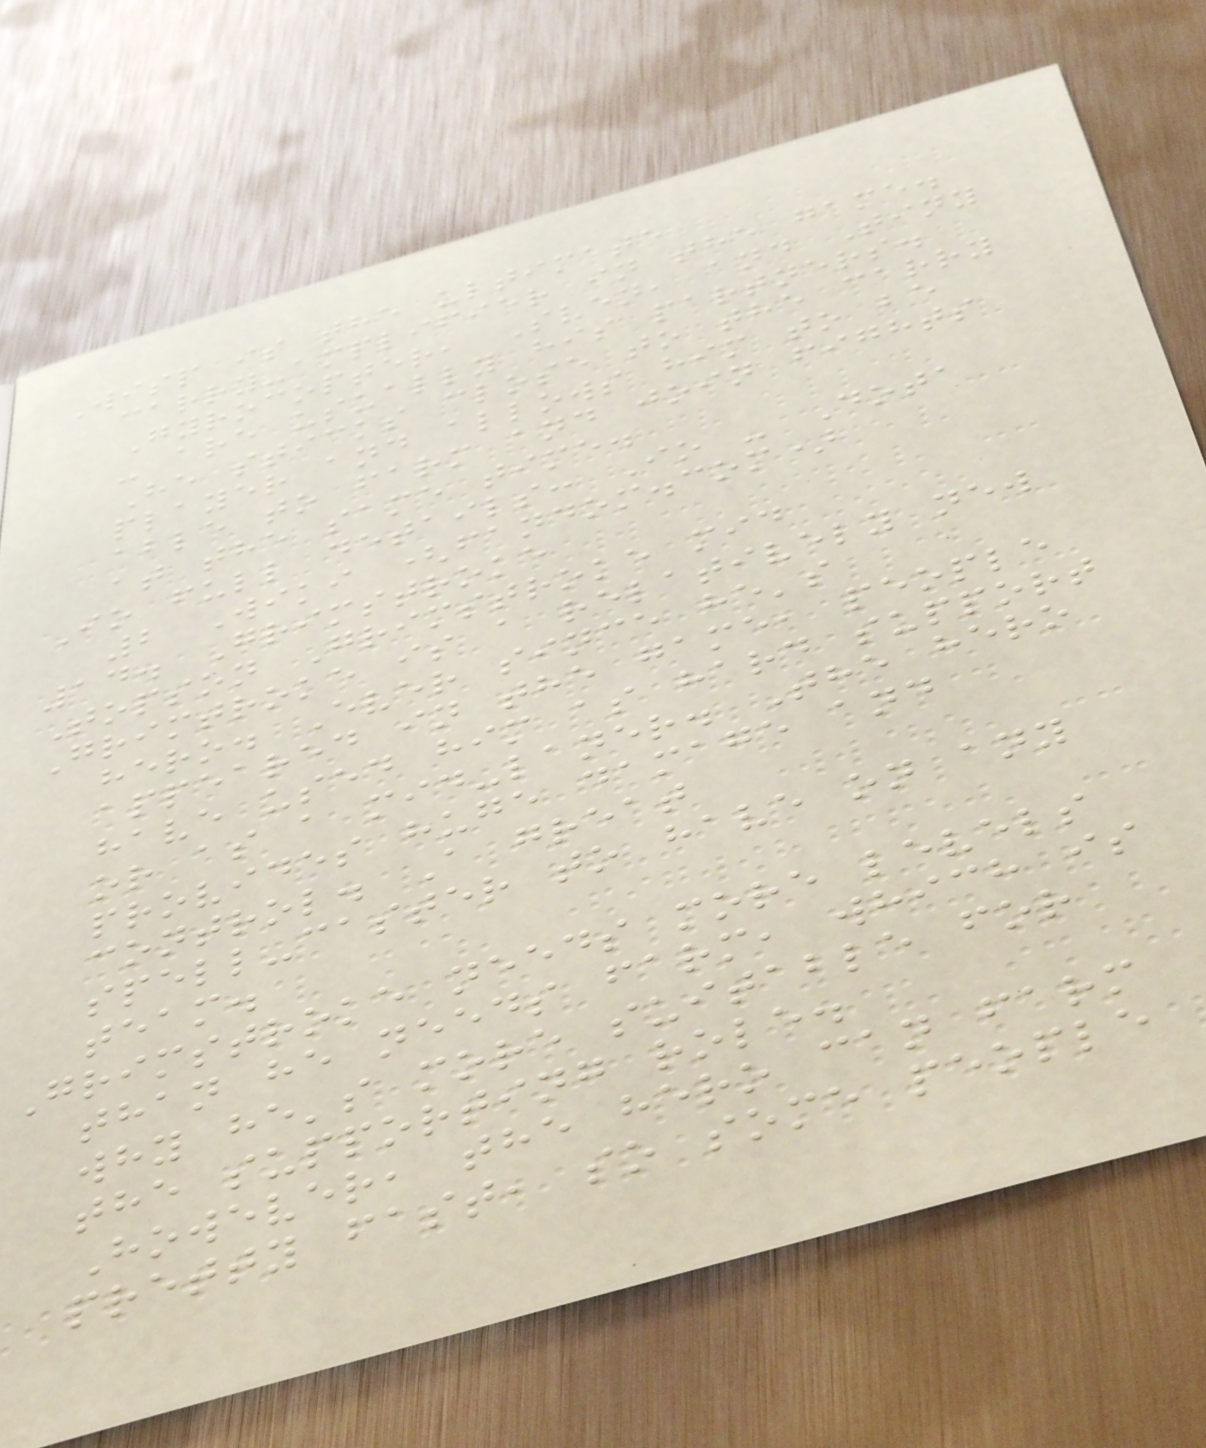Wisp is the ultimate
carry-amplifier in the game.
Gyrocopter, Sven, and Tiny
- are usually his partners.
He sticks close to the carry
player and allows him to be
able to farm and join fights
at the same time.
Io full details: Io - Dota
2 Wiki (fandom.com)
14. Grimstroke
Topson Grimstroke mid
Grimtroke is a relatively new
hero. Ever since he's
appeared in the game, people
have used him as hard support
or as a mid-laner. The hero
provides huge damage and
control. A great
spell-caster to have on any
team.
Grimstroke needs more levels
than he needs farm, which is
why he's more suitable for
the supporting role.
However, the hero can farm
pretty fast, so some people
